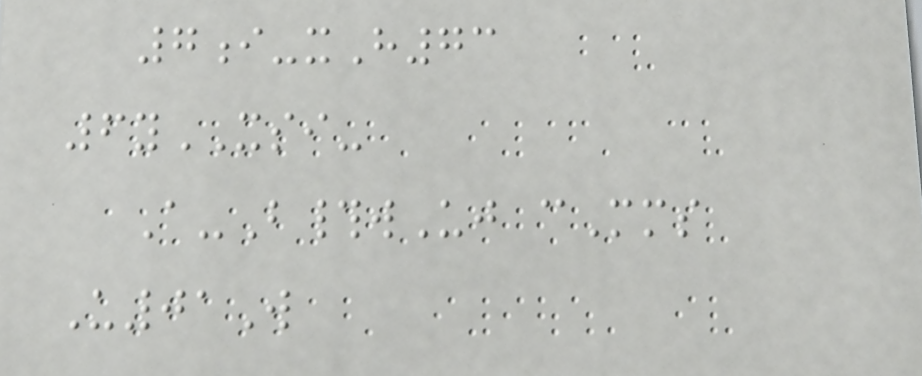7i-xH73
6yXSI-
A-B#wUj cMms
U01W
